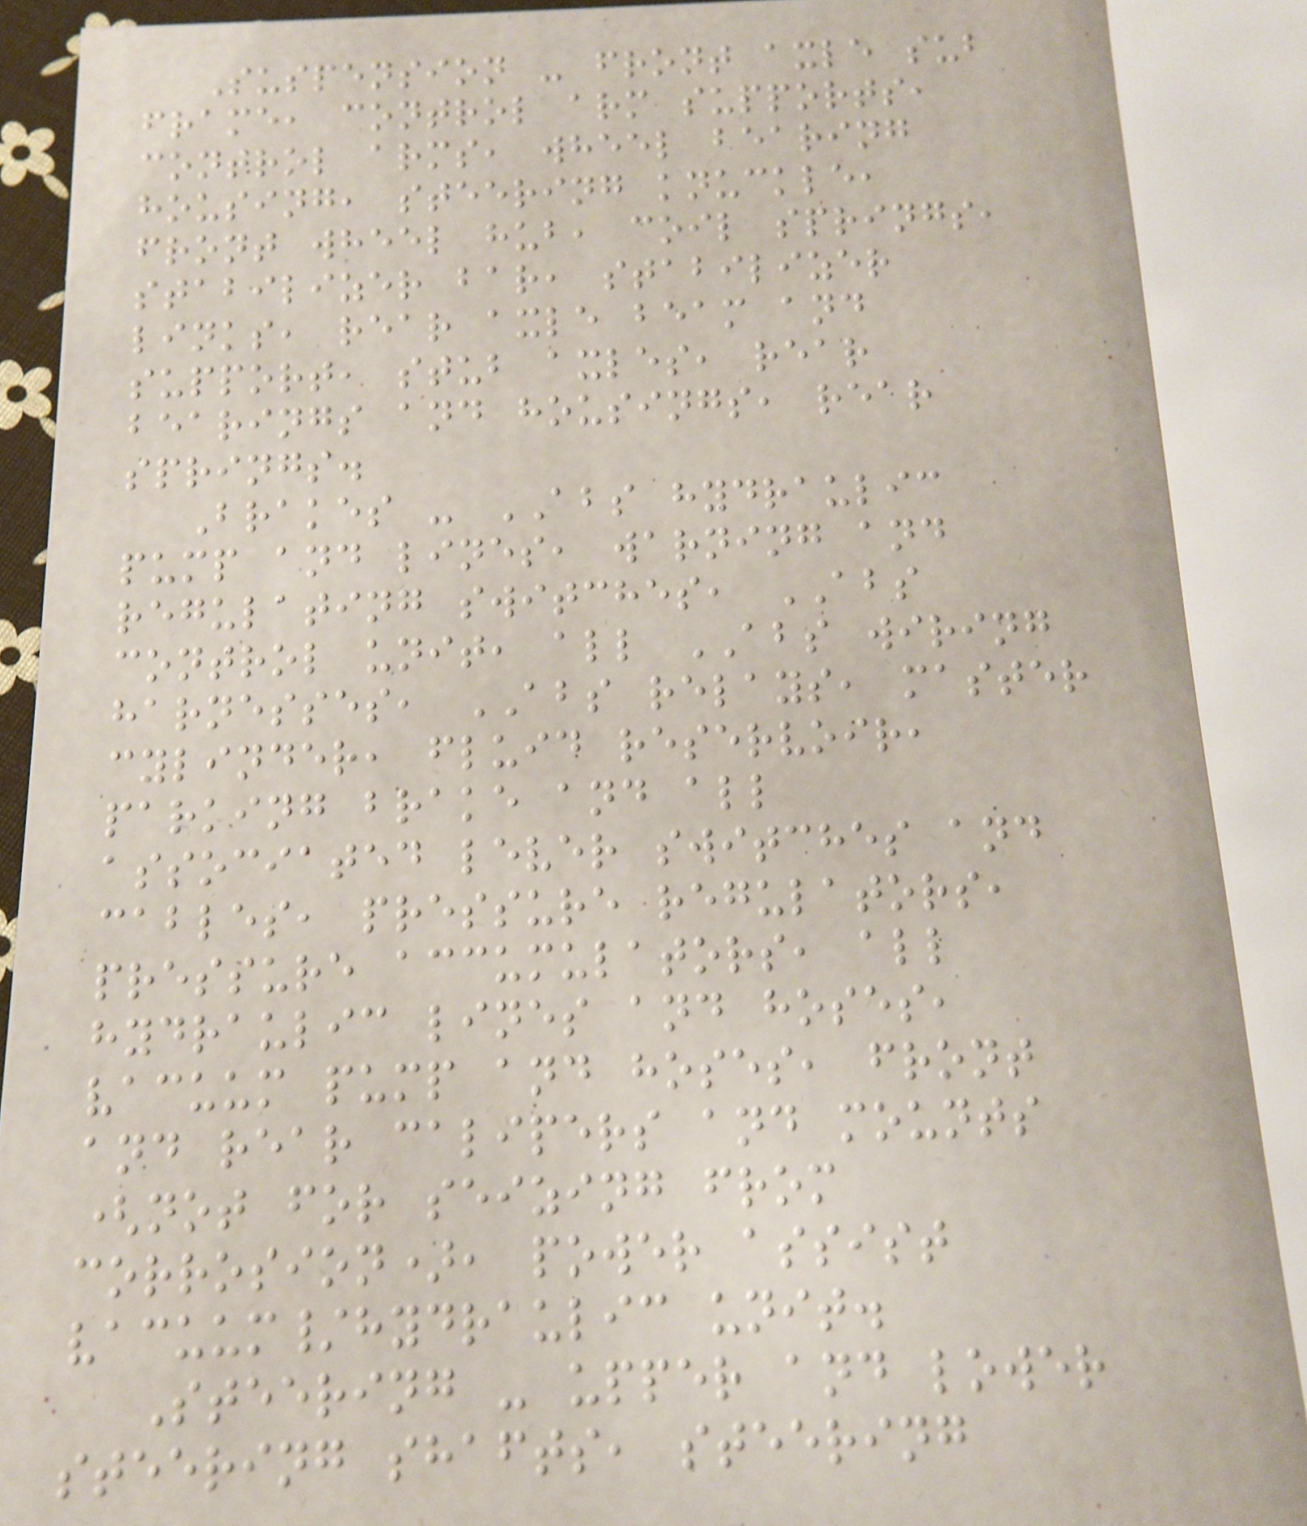Suspension - front axle sub
frame, control arm supports,
control arms, wheel bearing
housing, steering knuckle,
front wheel hub, coil springs,
stabilizer bar, stabilizer
links, rear axle beam and
support, stub axles, rear
bearings and housings, rear
springs.
Brakes - ABS hydraulic
pump and lines, warning and
regulating switches, ABS
control unit, all ABS wiring
harnesses, ABS relays, master
cylinder, fluid reservoir,
parking brake and all
associated lever switches and
cables, pressure regulators,
pressure accumulators, all
hydraulic lines and hoses,
vacuum pump and hoses, front
and rear calipers and mounts
(not for seizing from
corrosion), power assist
vacuum/hydraulic unit.
Steering - upper and lower
steering shafts, steering
